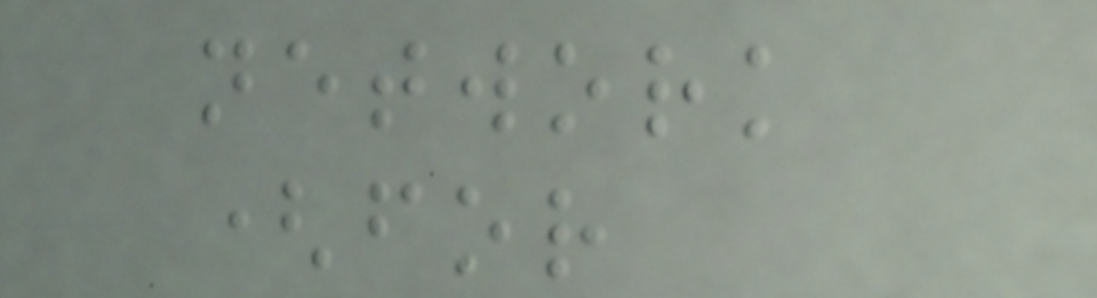network
(for
